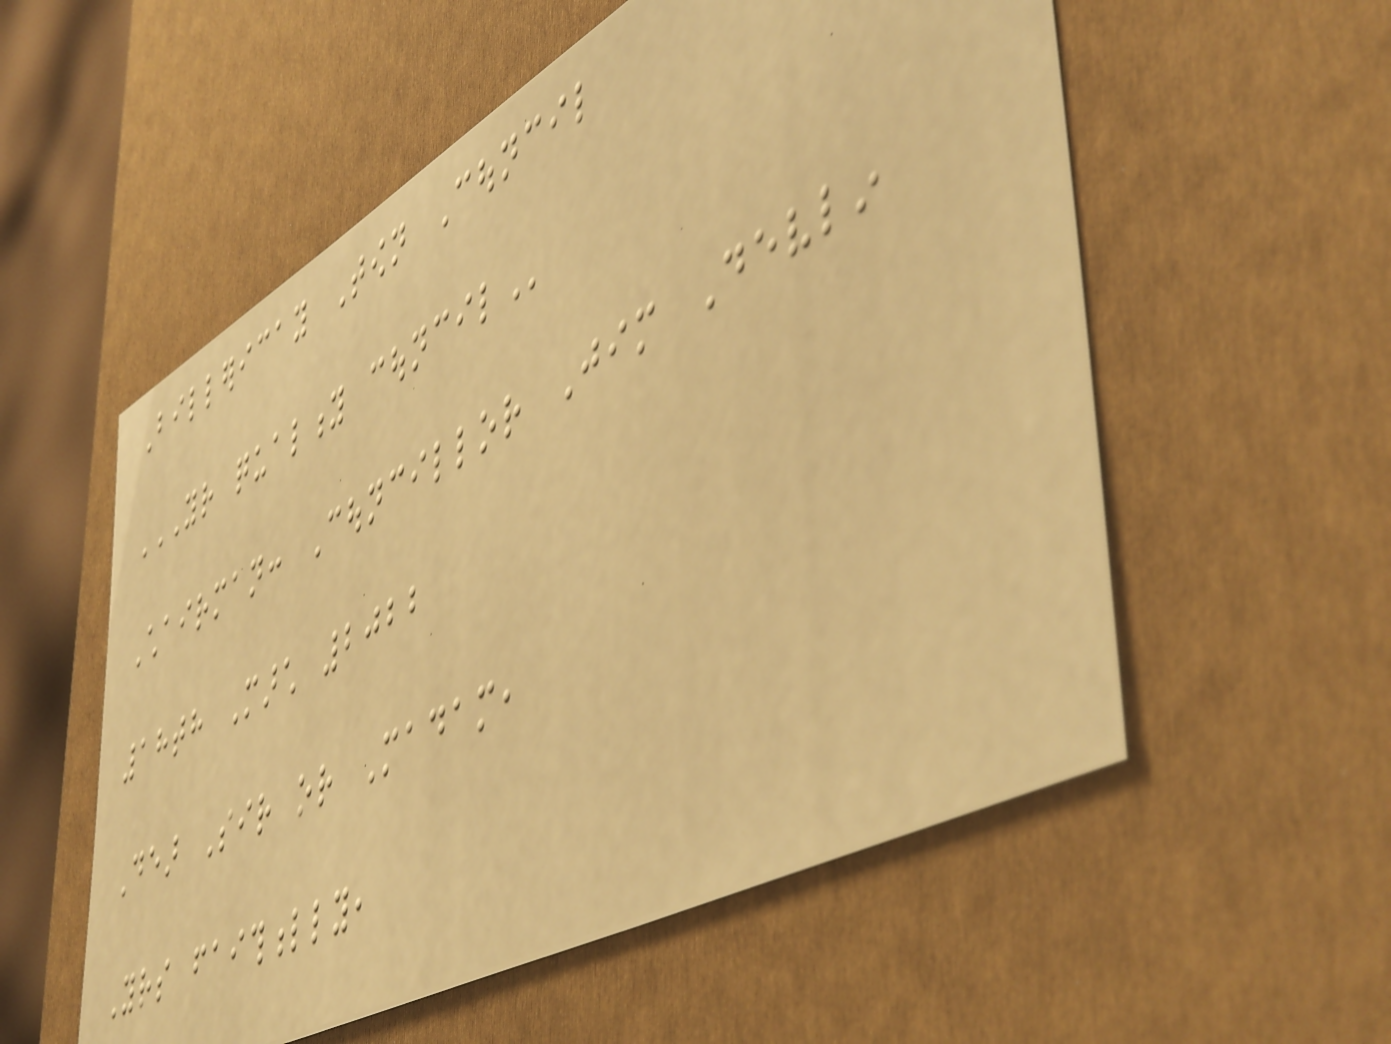Billericay Town Council
YOUR QUALITY COUNCIL
Chairman: Councillor Jim Devlin
18th March 2022
Dear Sir or Madam,
Yours faithfully,
